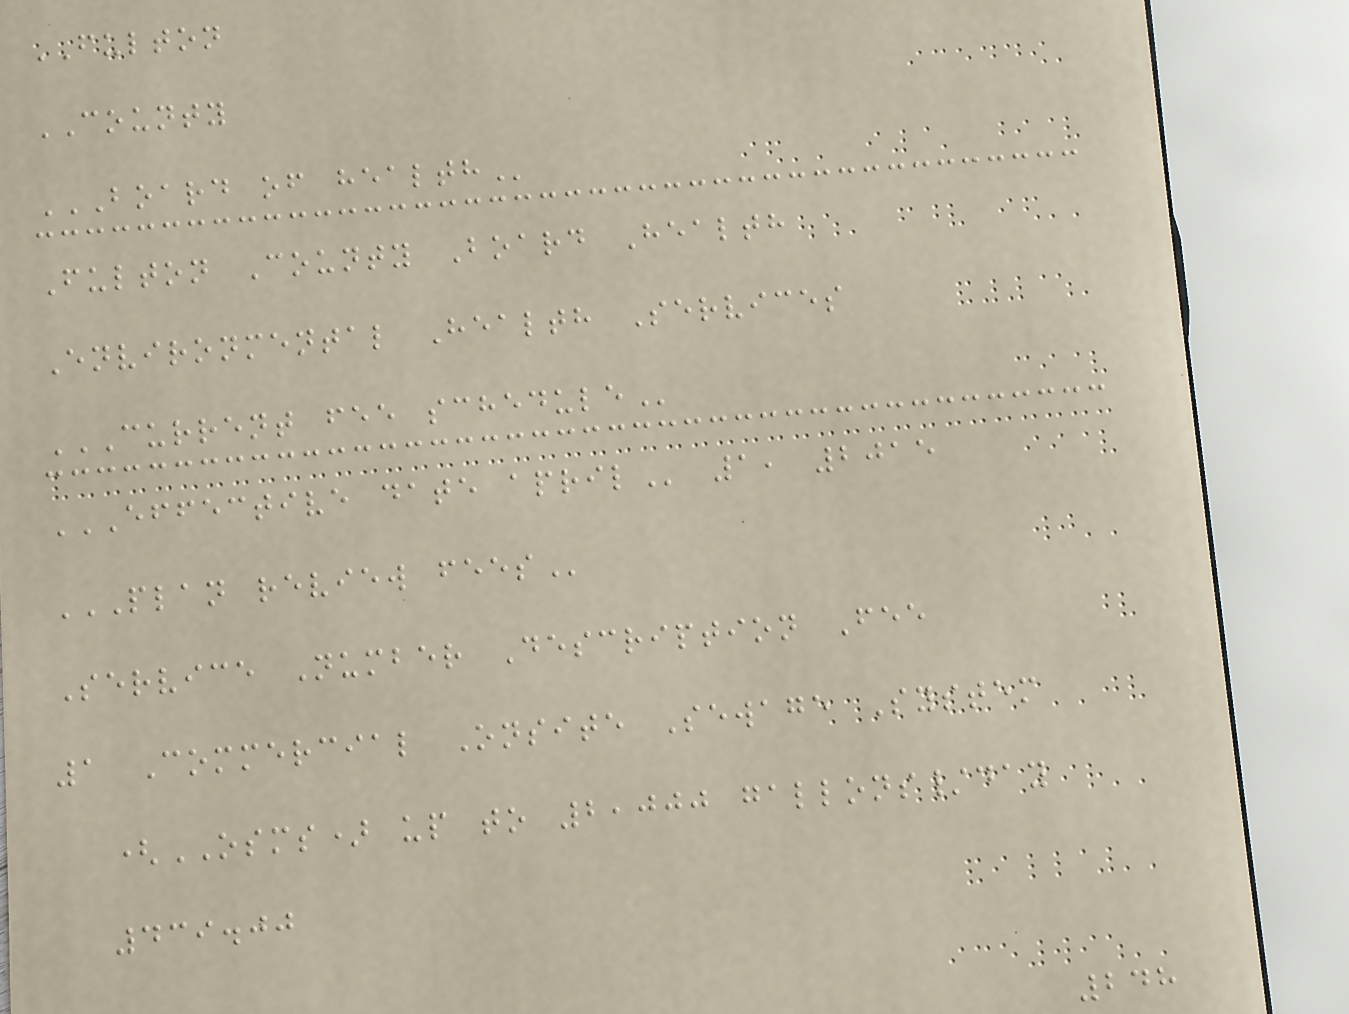FULTON
COUNTY
BOARD OF HEALTH
Fulton County Board Health
Environmental Health Services
CURRENT FEE SCHEDULE
EFFECTIVE DATE APRIL 1, 2015
PLAN REVIEW FEES
Service Number Description Fee
1 Commercial Onsite Sewage System
(OSMS) up to 2,000 gallons/day
439.00
248
